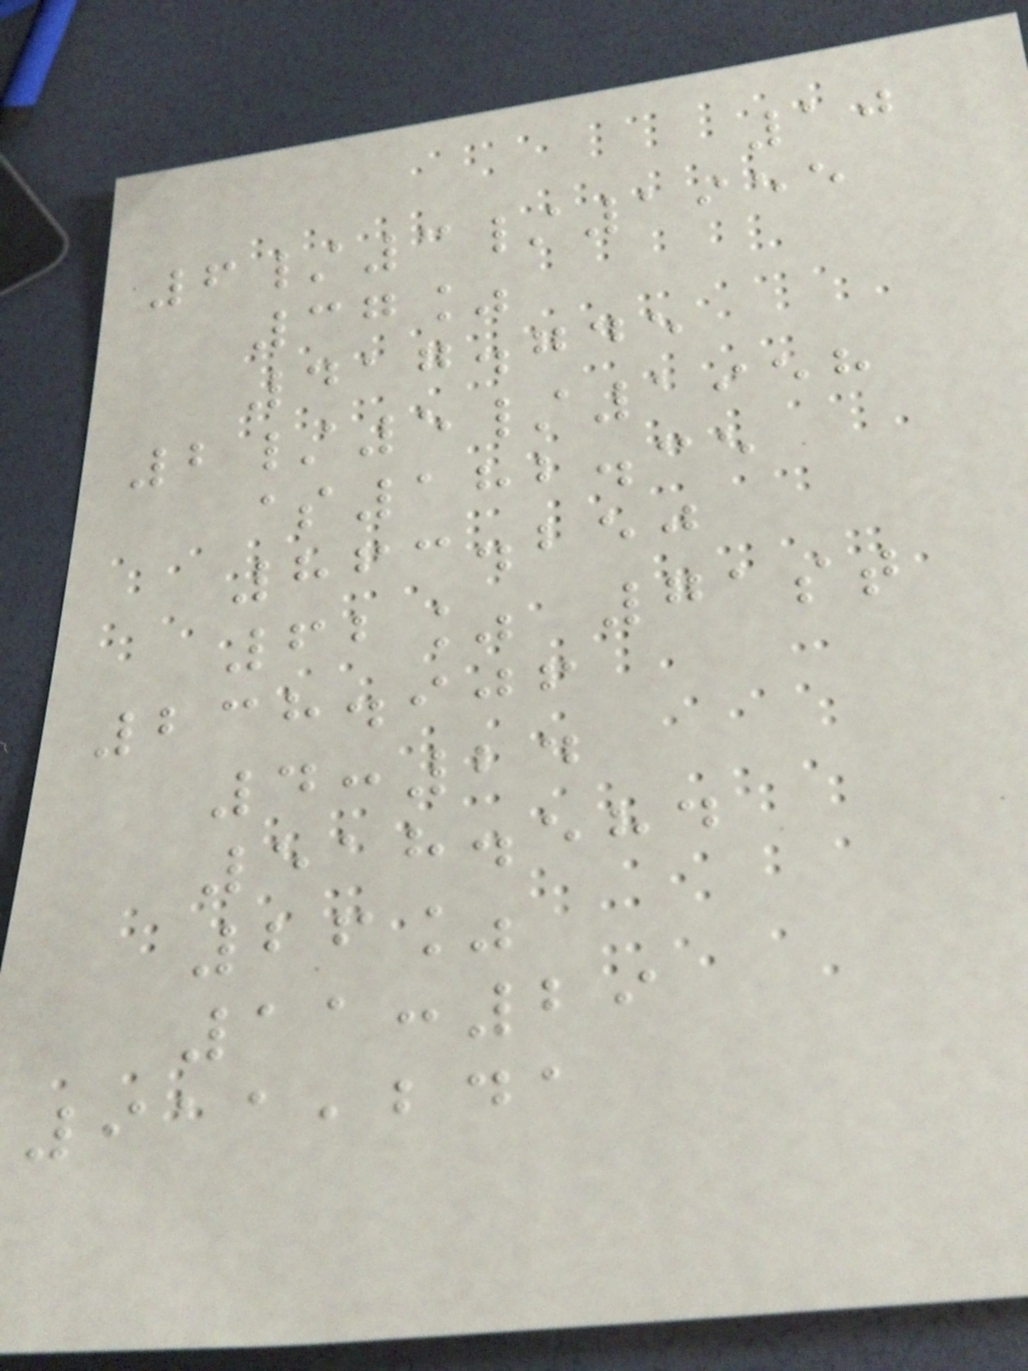10
6/3/1955
37%
417.745
2/5/1958
$182.35
863.250
62% 71st
238.906
4:24
518.584
26%
11:29
911,241
